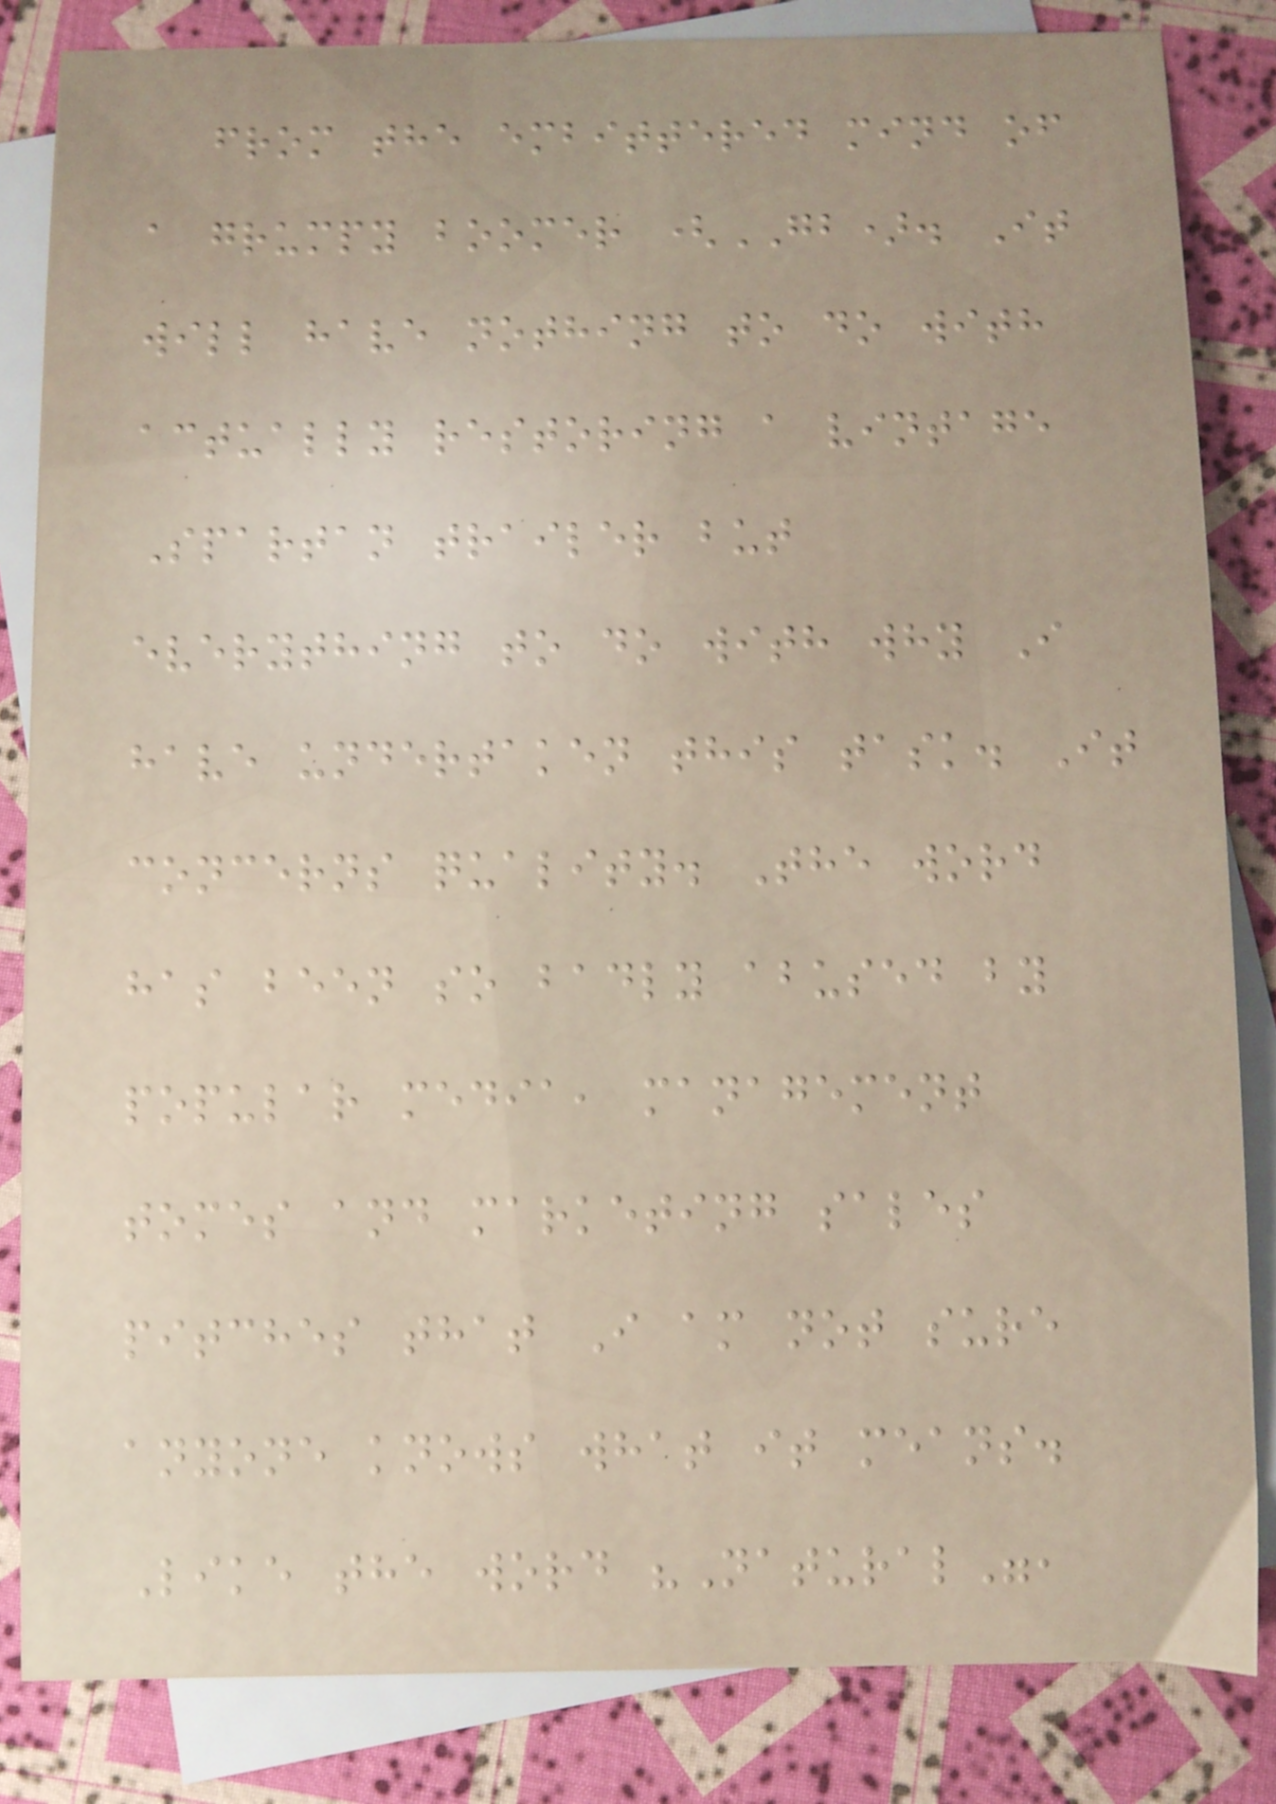from the embittered mind of
a grumpy boomer (GB). It
will have nothing to do with
actually restoring a vintage
Spartan trailer but
everything to do with why I
have undertaken this task. It
concerns quality. The word
has been so badly abused by
popular media, management
tomes and marketing sales
pitches that I am not sure
anyone knows what it means.
Like the word "Natural",
